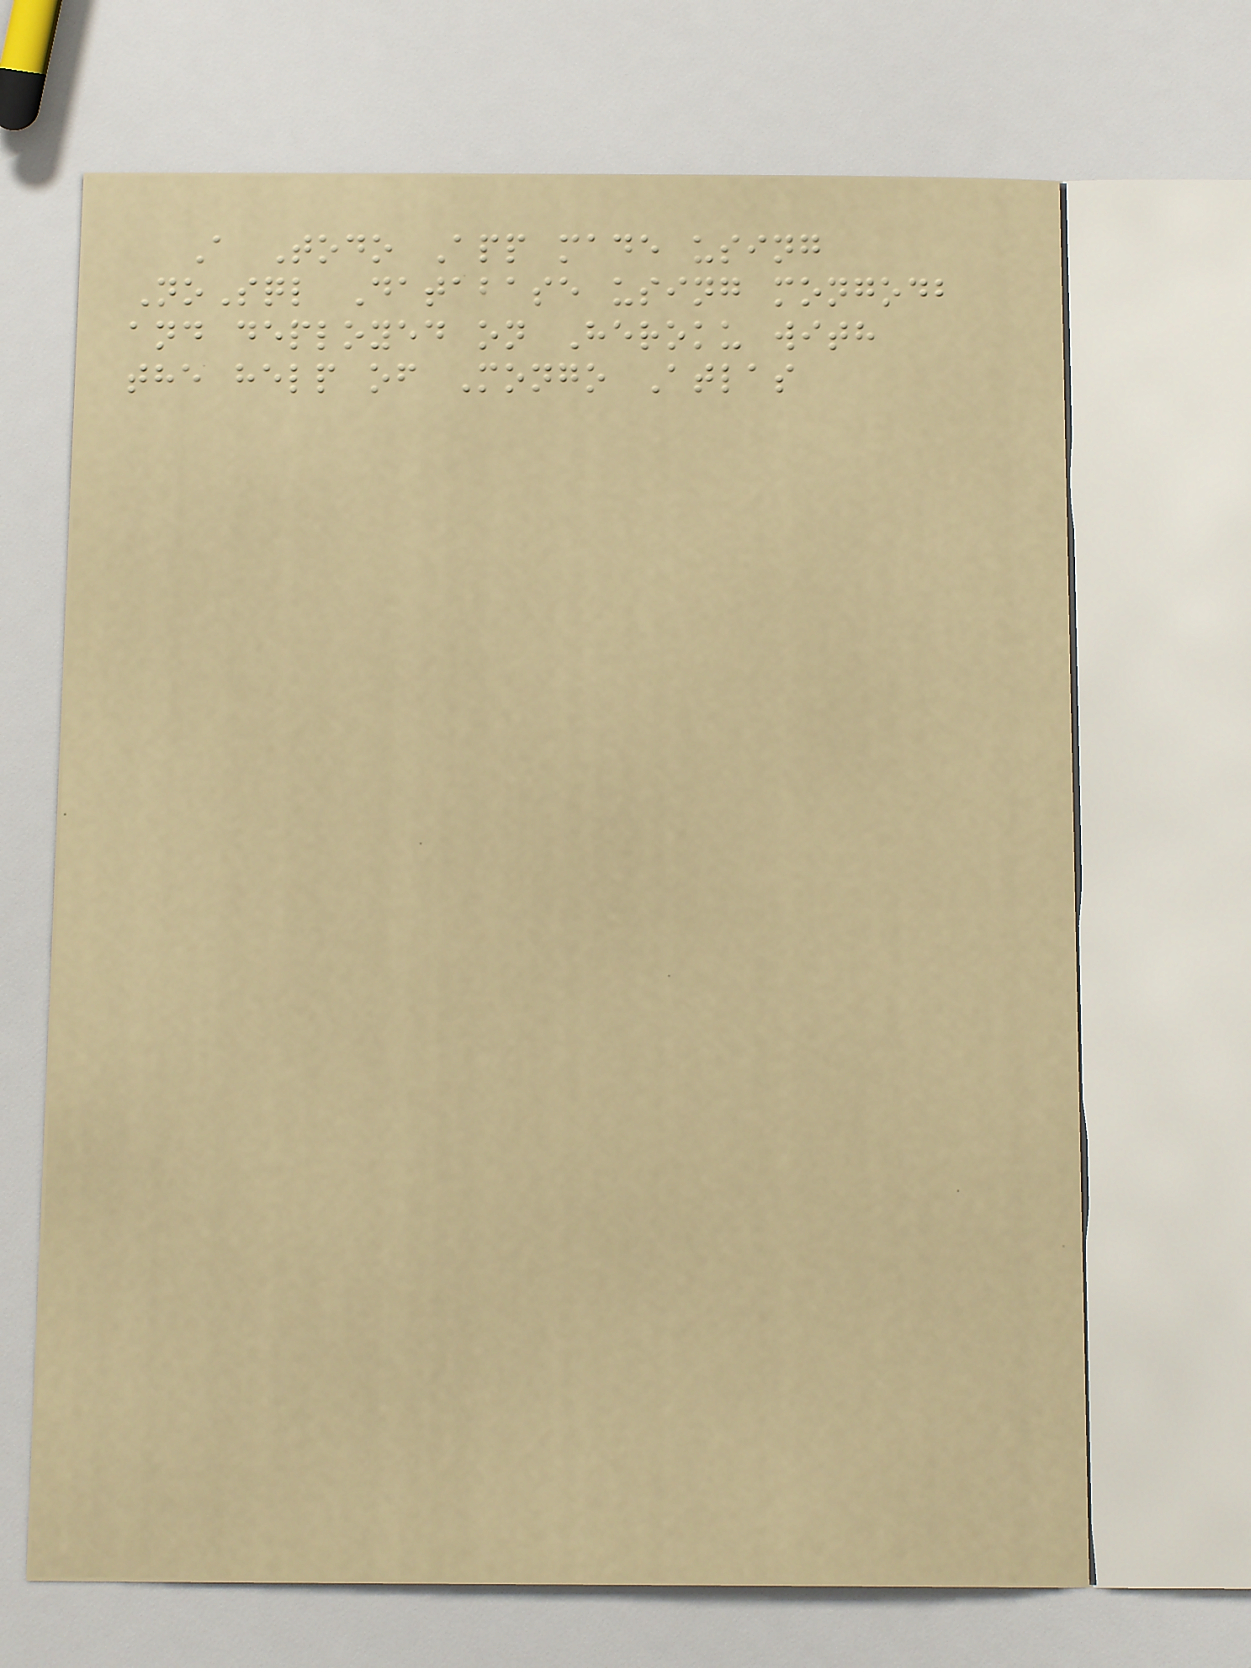A Todo App made using
NoSql Database using mongodb
and deployed on Heroku with
the help of Mongo Atlas
